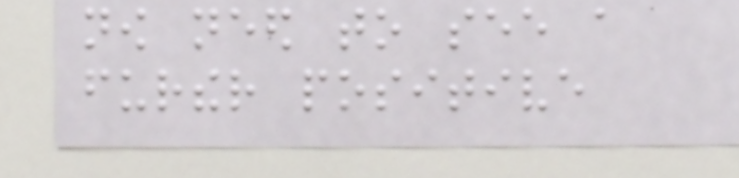now need to see a
further positive
